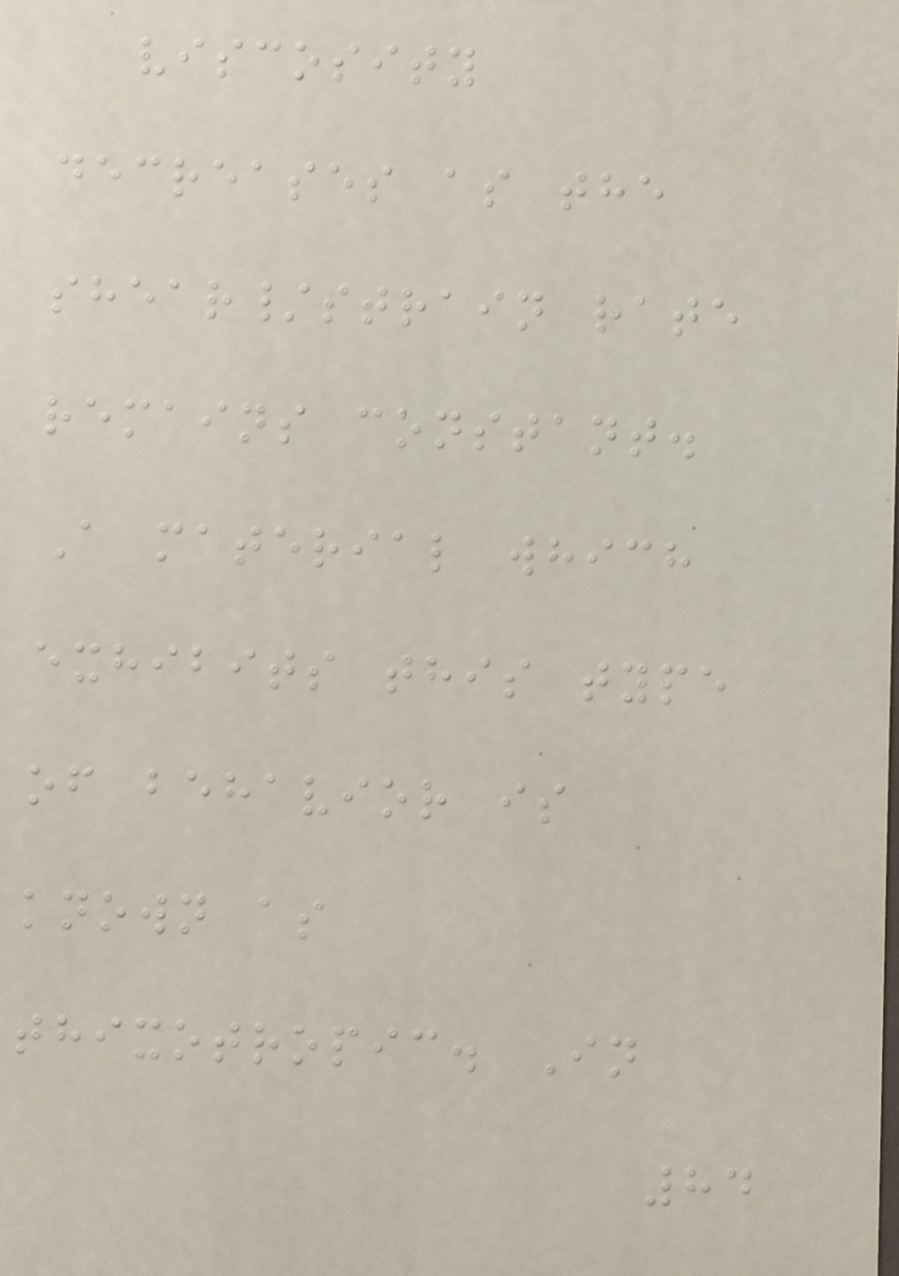viscosity
decreases as the
shear/strain rate
remains constant.
A material which
exhibits this type
of behavior is
known as
thixotropic. In
84
